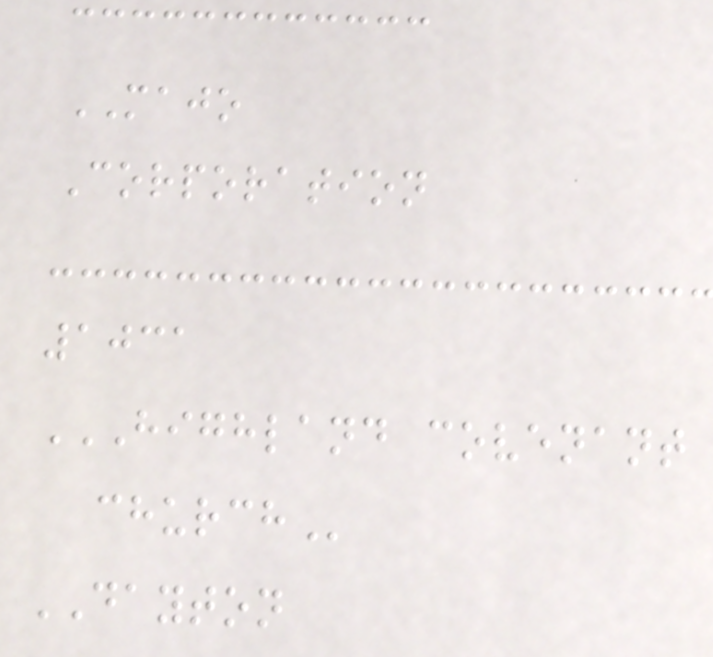MAJO
Corporation
1031
HIGHLAND COVENANT
CHURCH
DAYTON
